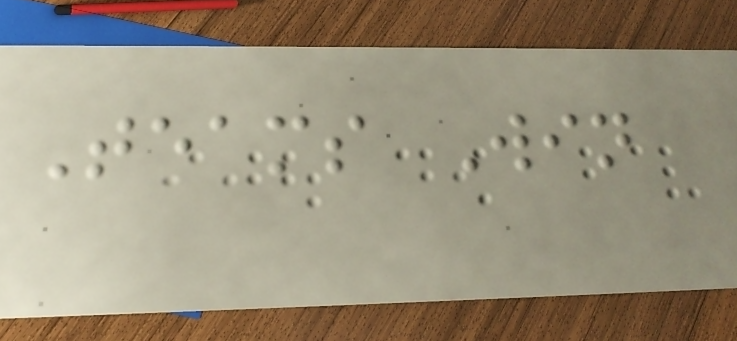Teams Win
